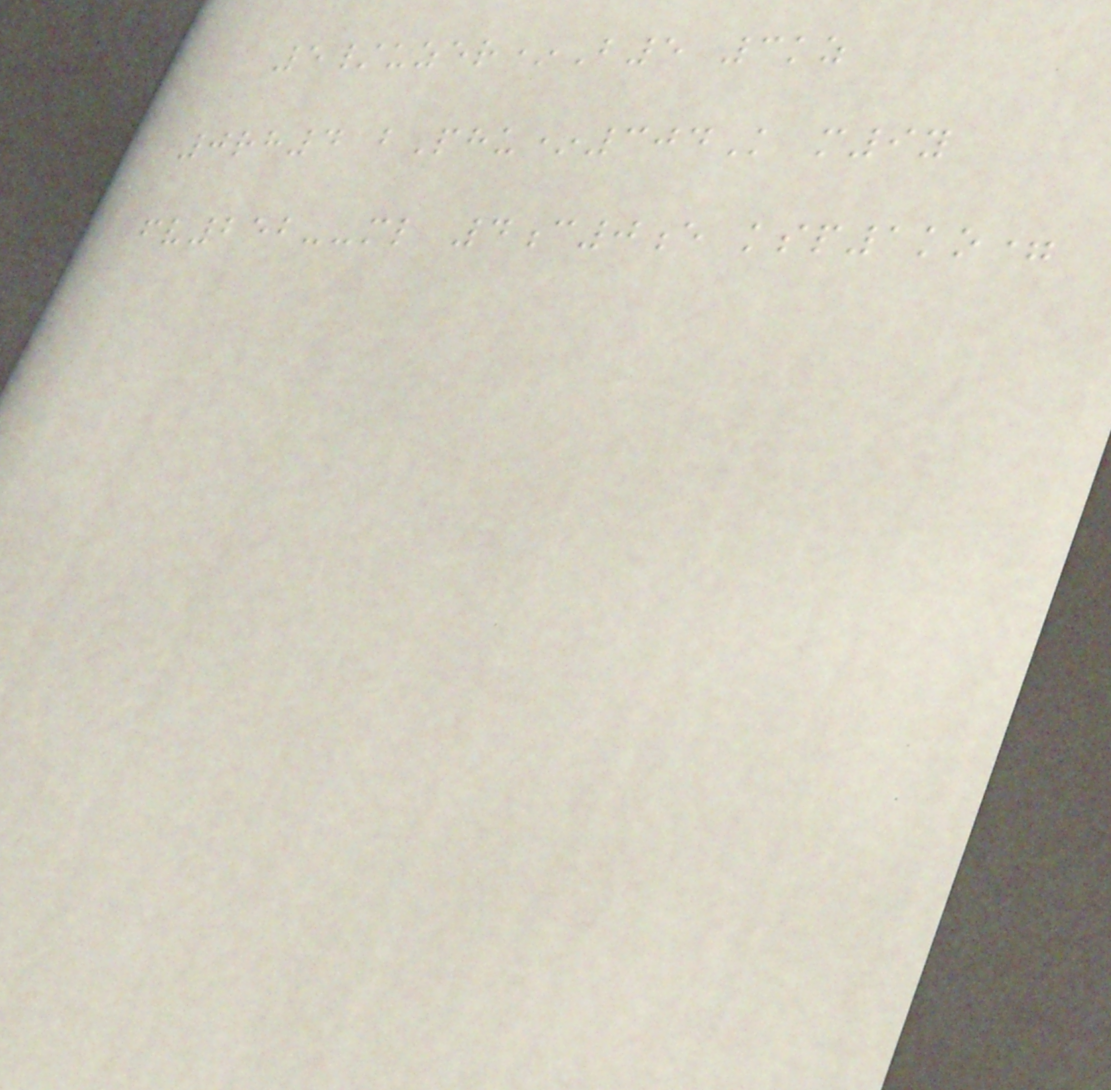5/uzer*B5 3kz
0rh4 bPhu*304K m9y
fv252--ml 4c0e ksp1ko=
